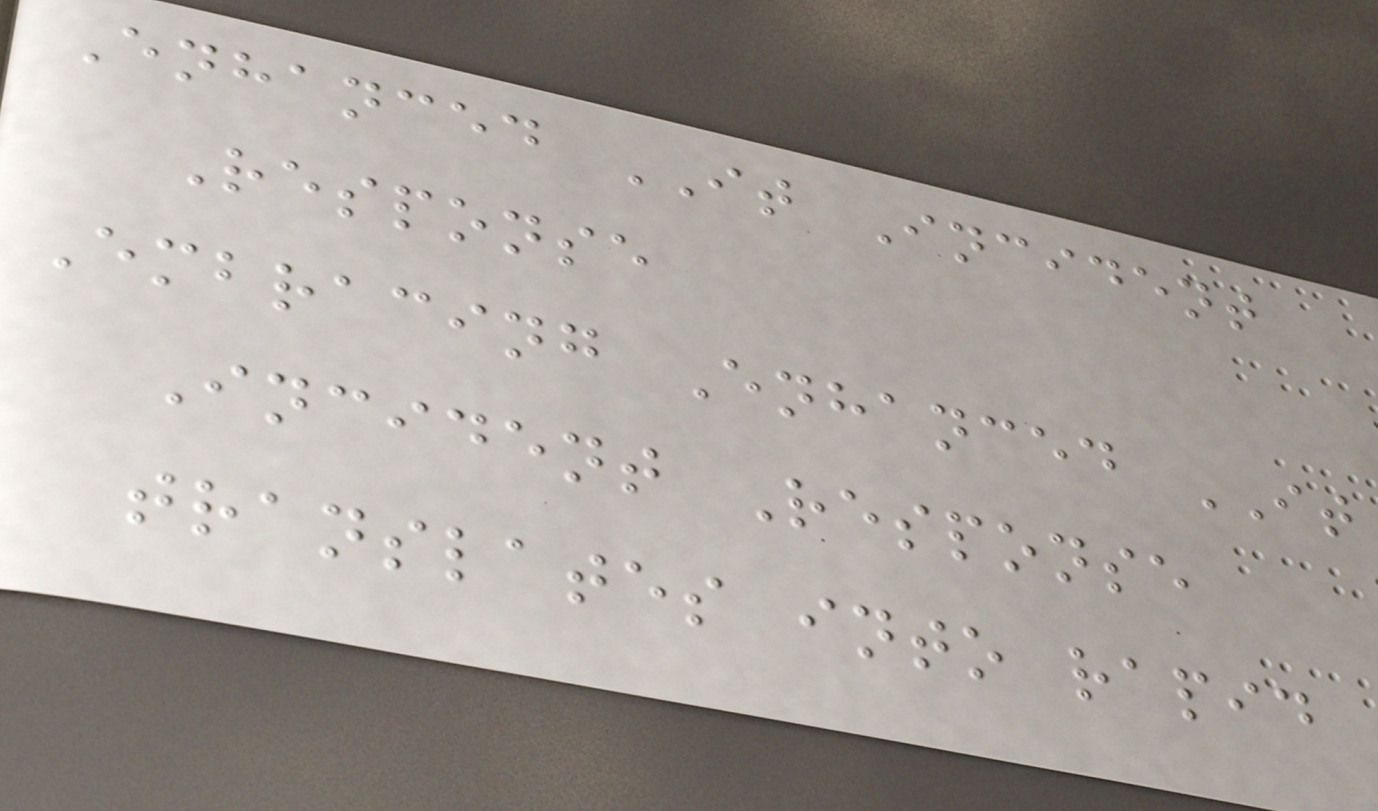Enhanced IT Incident
Response
Embracing Enhanced IT
Incident Response
translates into rapid
